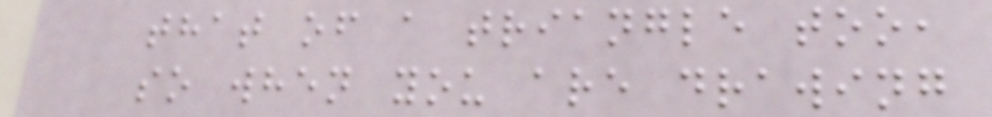that of a triangle too,
so when you are drawing
